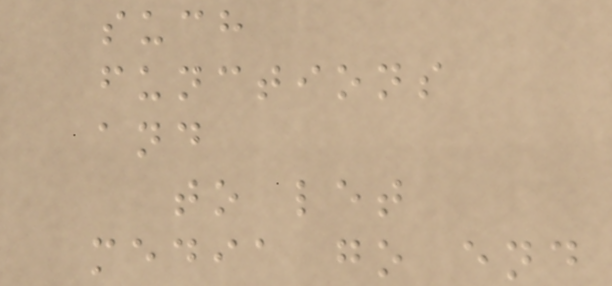such
functions
and
to let
media go end
